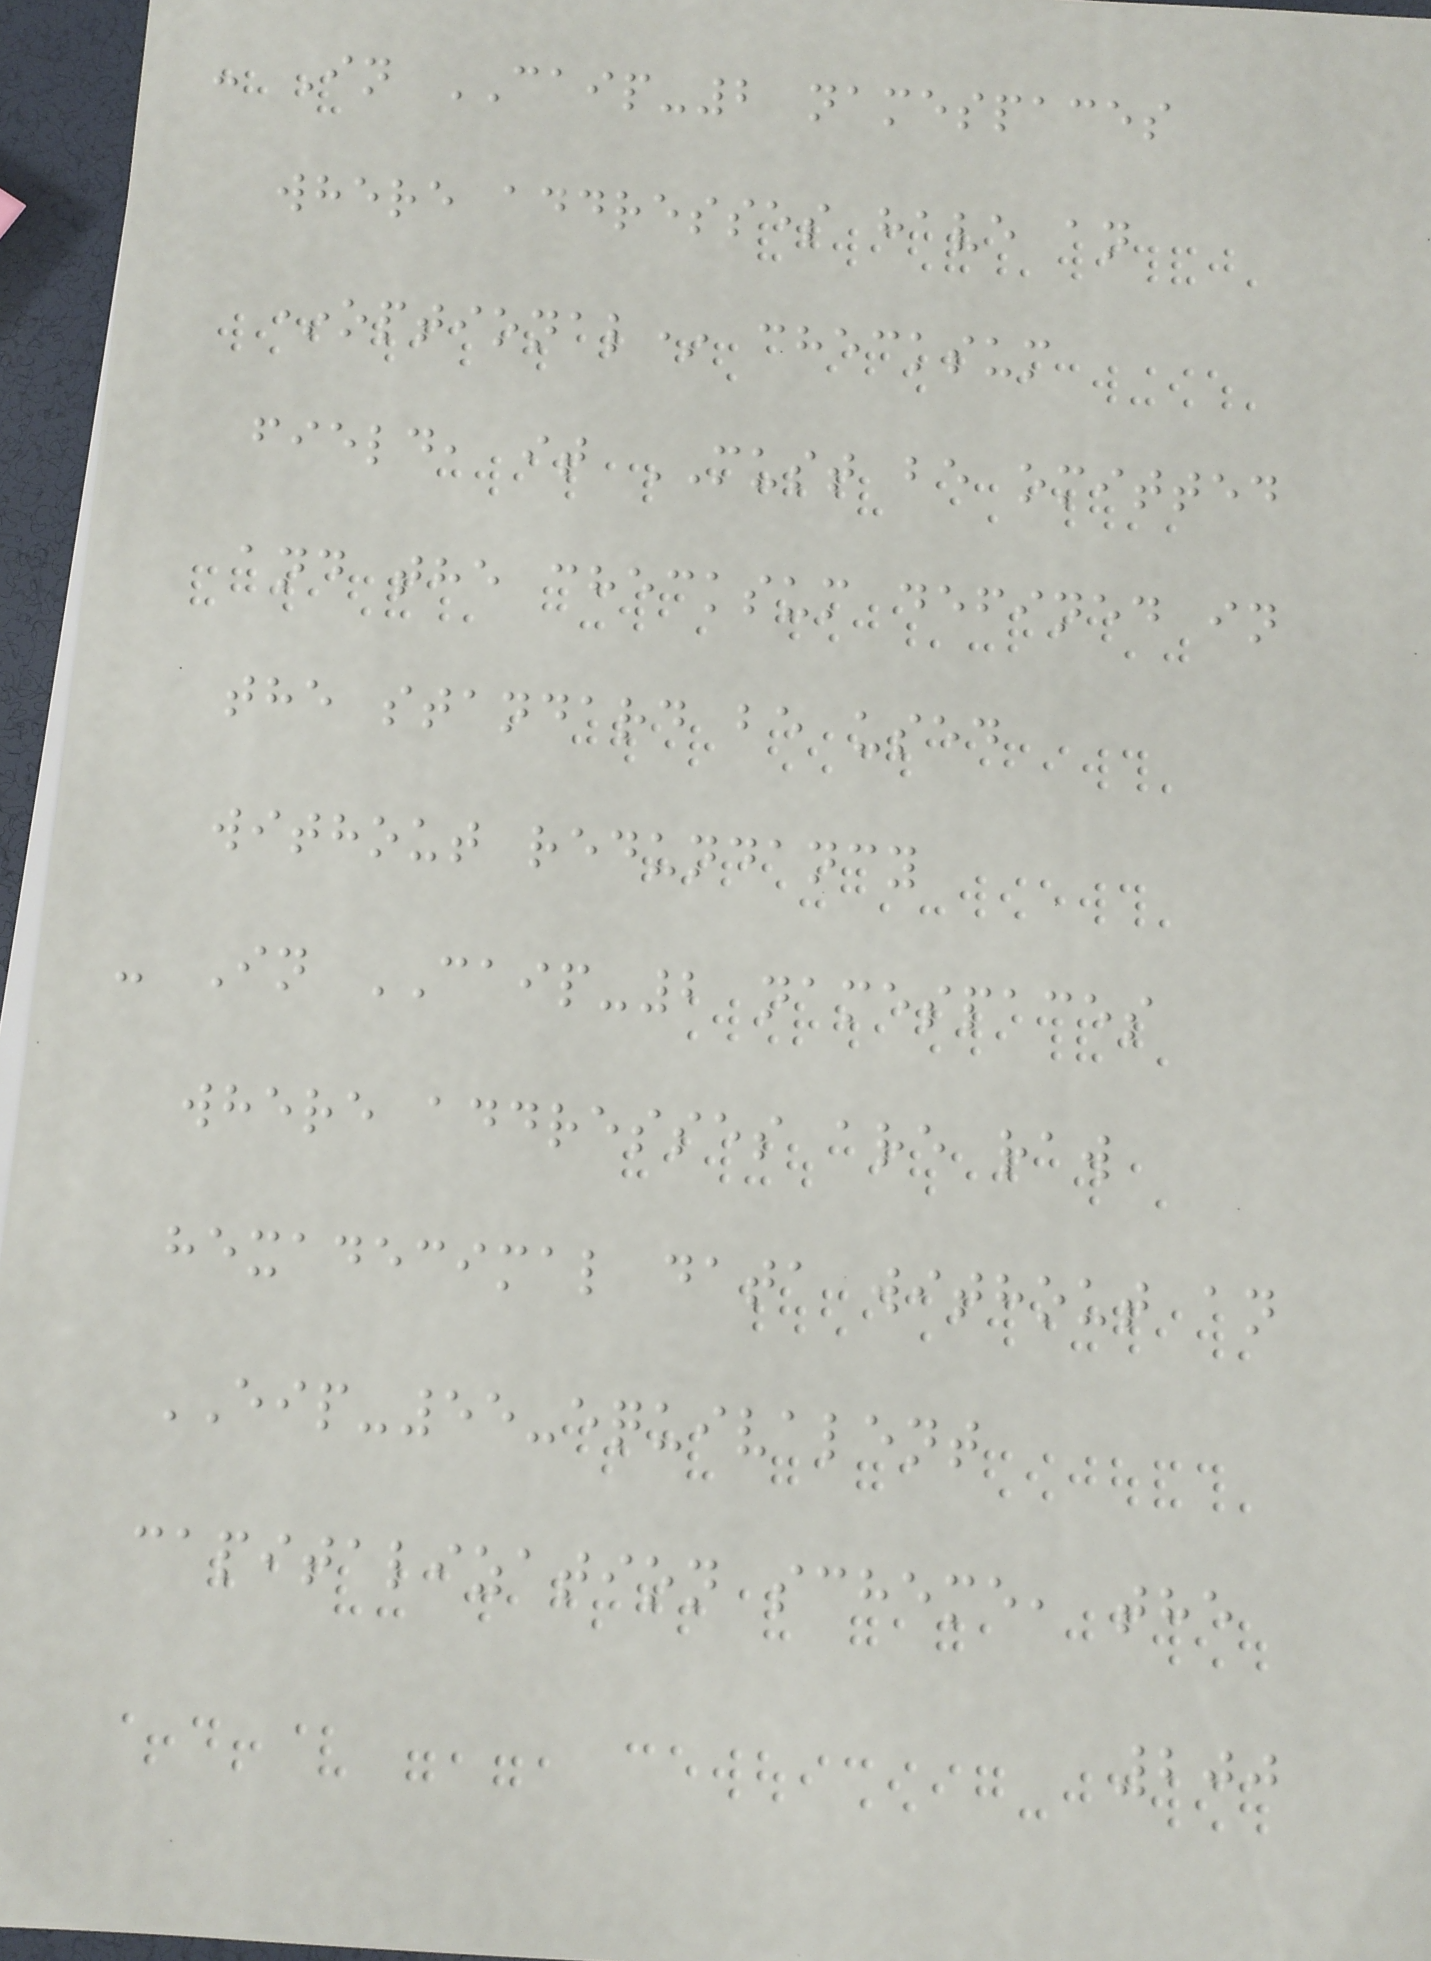- In CAIP-2 namespaces
where addresses have an
*optional* checksum
field, it MUST be omitted
and the checksum defined in
the standard be used
without redundancy
- In CAIP-2 namespaces
where addresses are raw
hexadecimal data without an
EIP-55-equivalent
capitalization scheme, the
200
